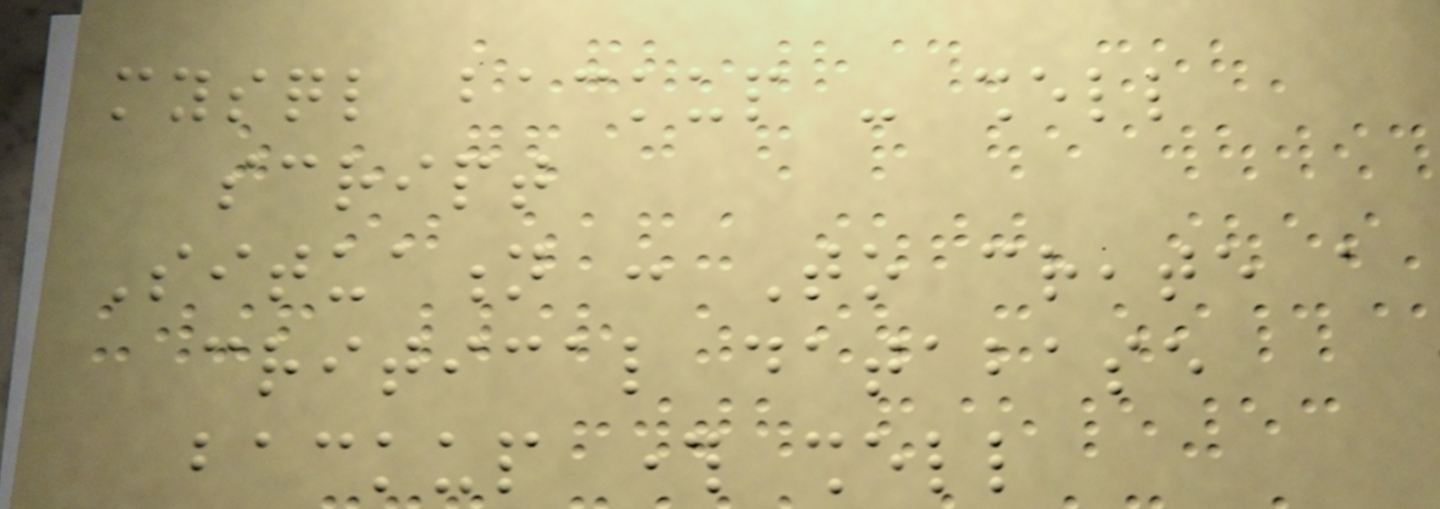mysql backup - shell
script
Situation : To create a
critical database
backup through shell
